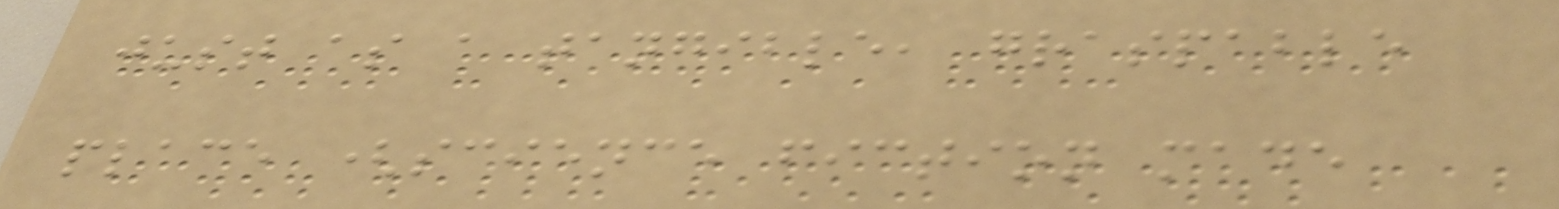just as a tangible, graspable
place (science fiction made
